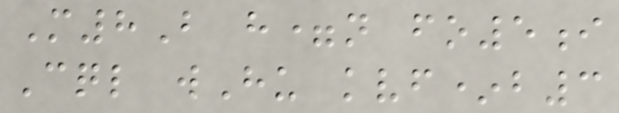M8B h=n fo5i
Cql wHu kvf*b3
